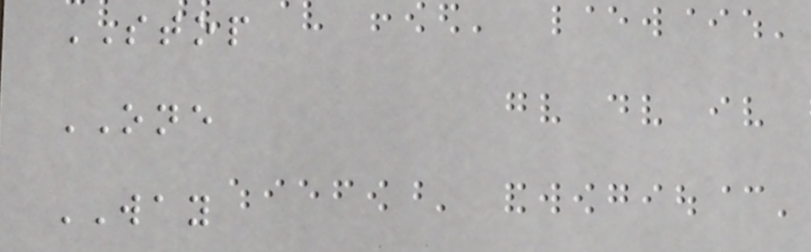STOP
ONE
WAY
